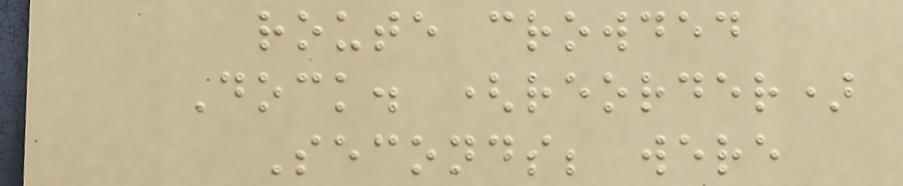route crowded
Dock. (reorder)
Seconds; were
